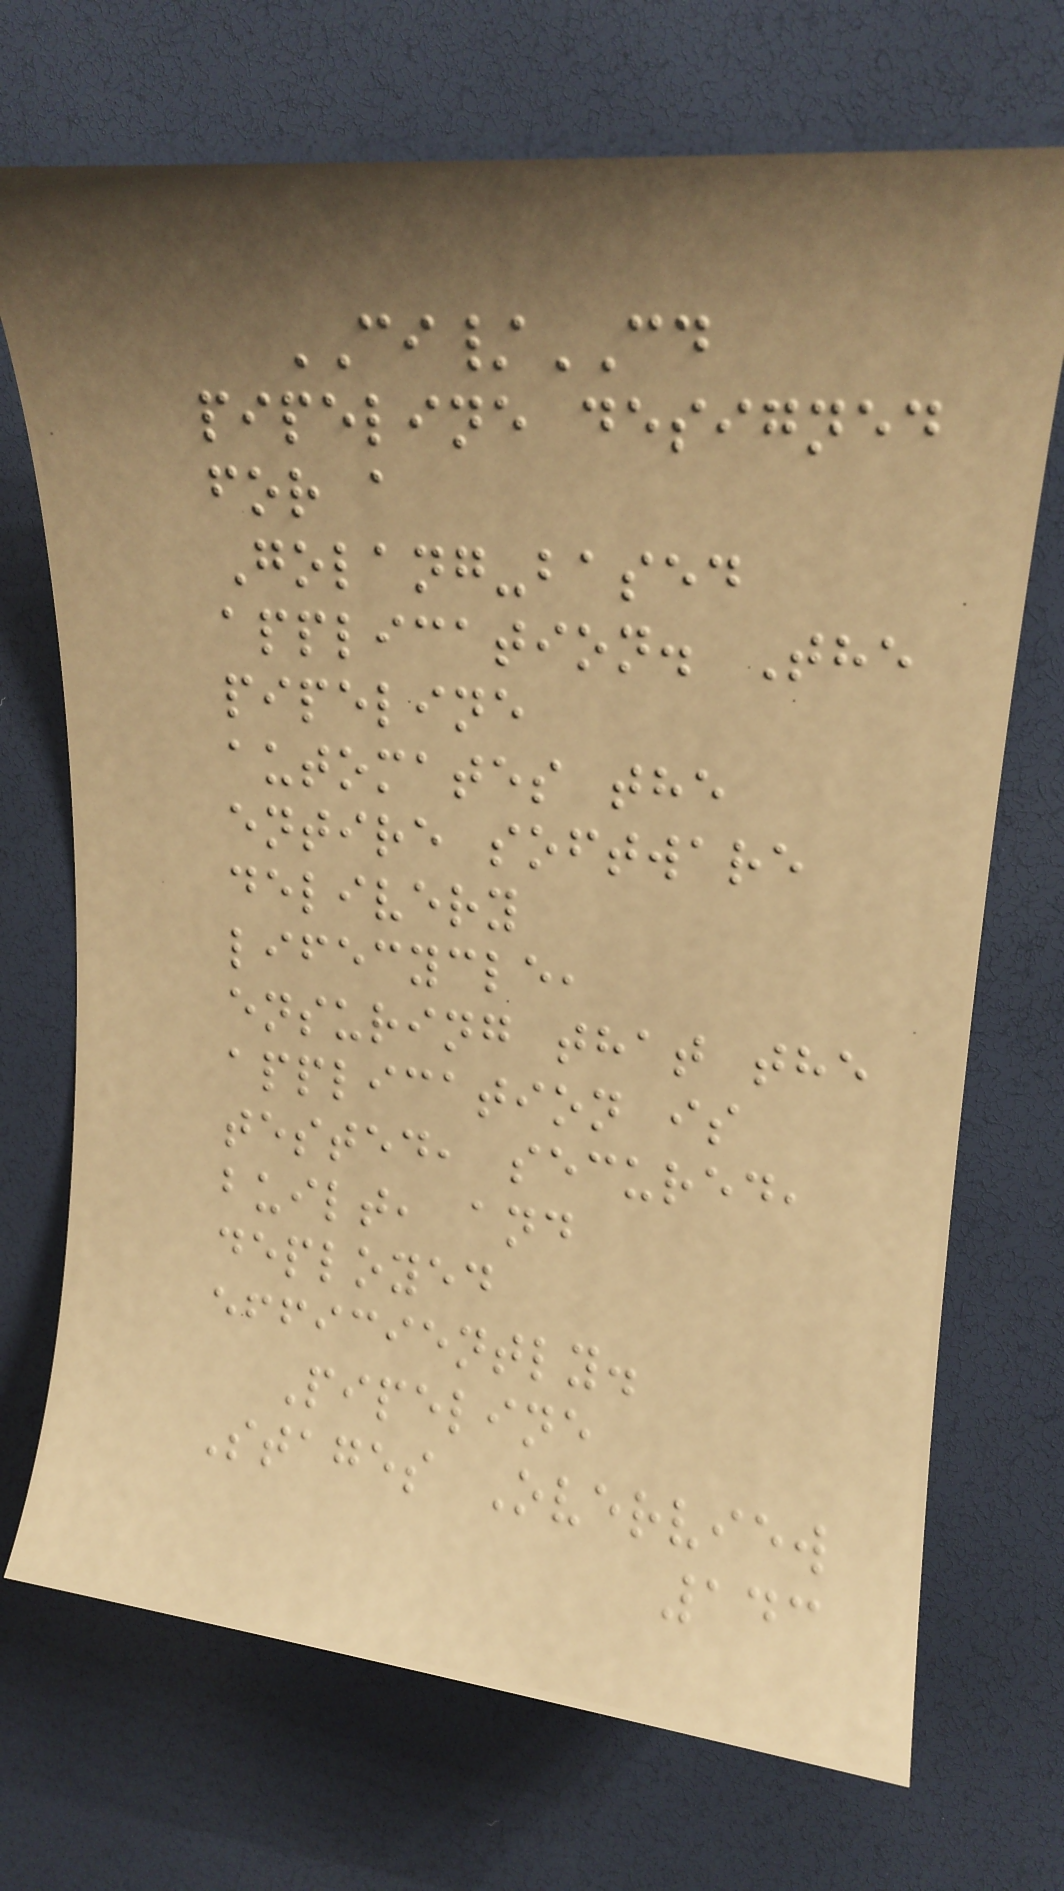CI/CD
pipeline designed
for a
Golang-based
application. The
pipeline
automates the
entire software
delivery
lifecycle,
ensuring that the
application is
tested, secured,
built, and
deployed
efficiently.
Pipeline
Stages Overview
143
